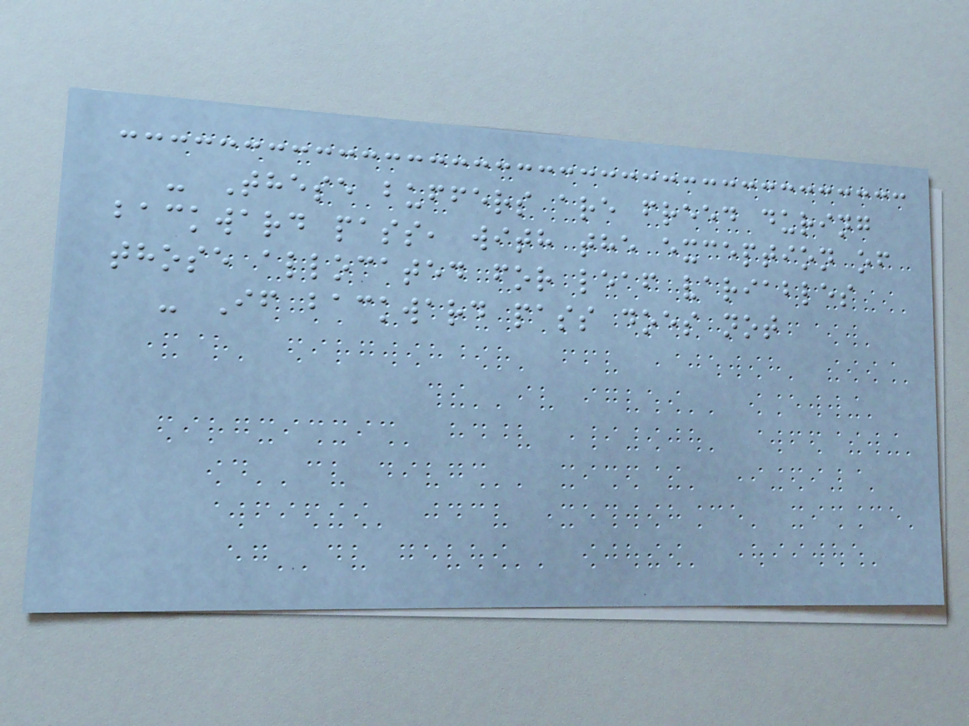- These buffers are freed during
backward pass, with the exception of
those allocated for leaf variables
- If backward pass does not
